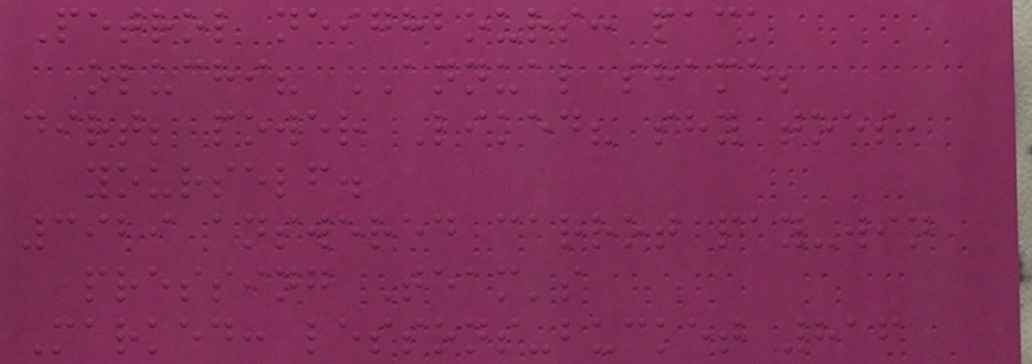Petrol neighbours: pack
oluchi? ANNUAL shame;
dirt; power Liked? shy toes,
yourself.
3929 answered carrot pay-win
pressing Team's
Marked: lessons-bucket 816
